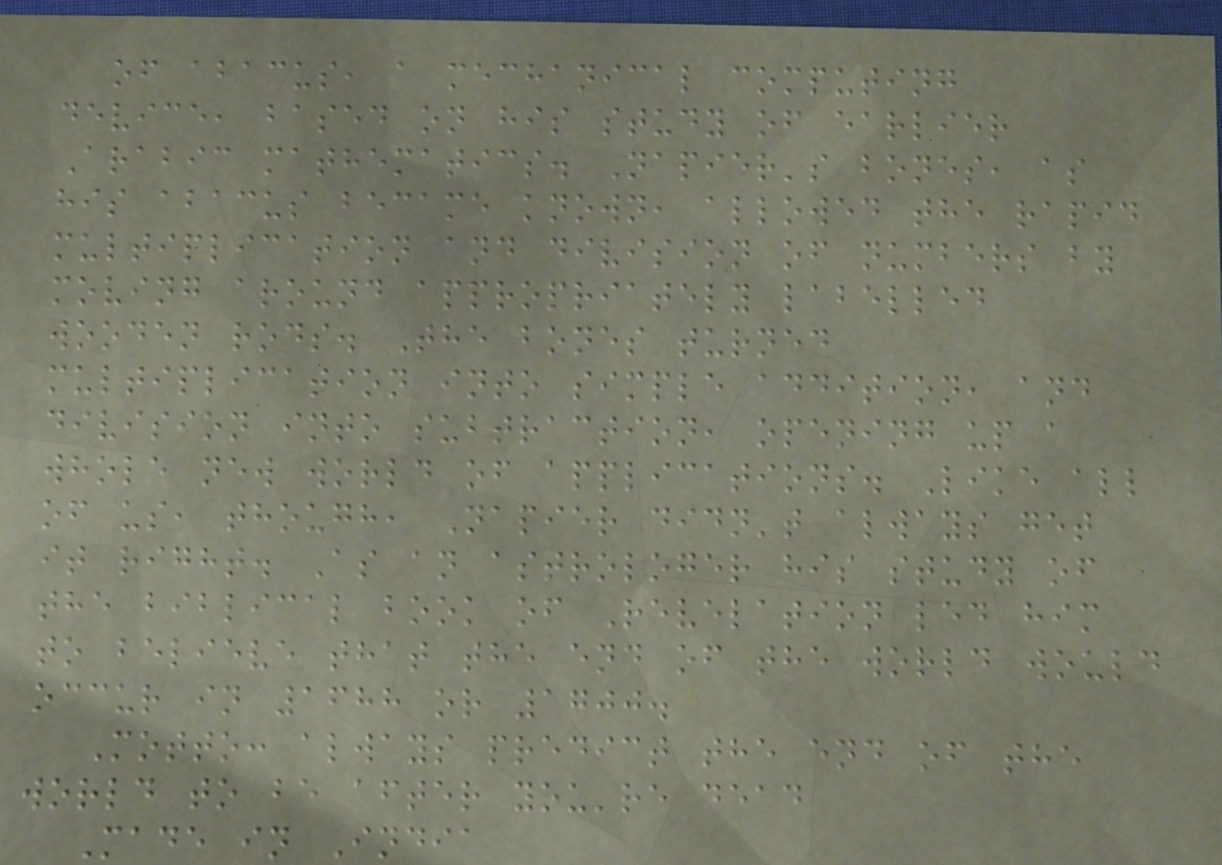of abacus, a mechanical computing
device, based on his study of earlier
Arabic mathematics. Napier's bones, as
his abacus became known, allowed the rapid
multiplication and division of numbers by
moving around appropriately labelled
wooden rods. The bones turned
multiplication into simple addition, and
division into subtraction, opening up a
whole new world of applications. Like all
of us, though, Napier didn't always get
it right. As an astrologer his study of
the biblical book of Revelation led him
to believe that the end of the world would
occur in 1688 or 1700.
Motto: always predict the end of the
world to be after you're dead
Made in India
